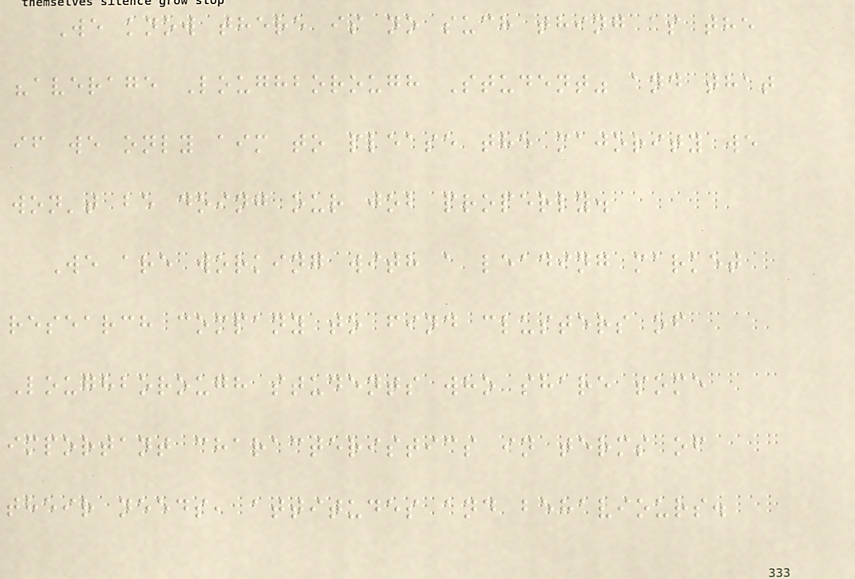We know there is no such thing as the
"average Loughborough Student" and that
if we only aim to please the majority we
won't be doing our job properly.
We are working with a leading market
research company to find clusters of
Loughborough students who share some
important characteristics in terms of
their needs, attitudes and behaviours.
